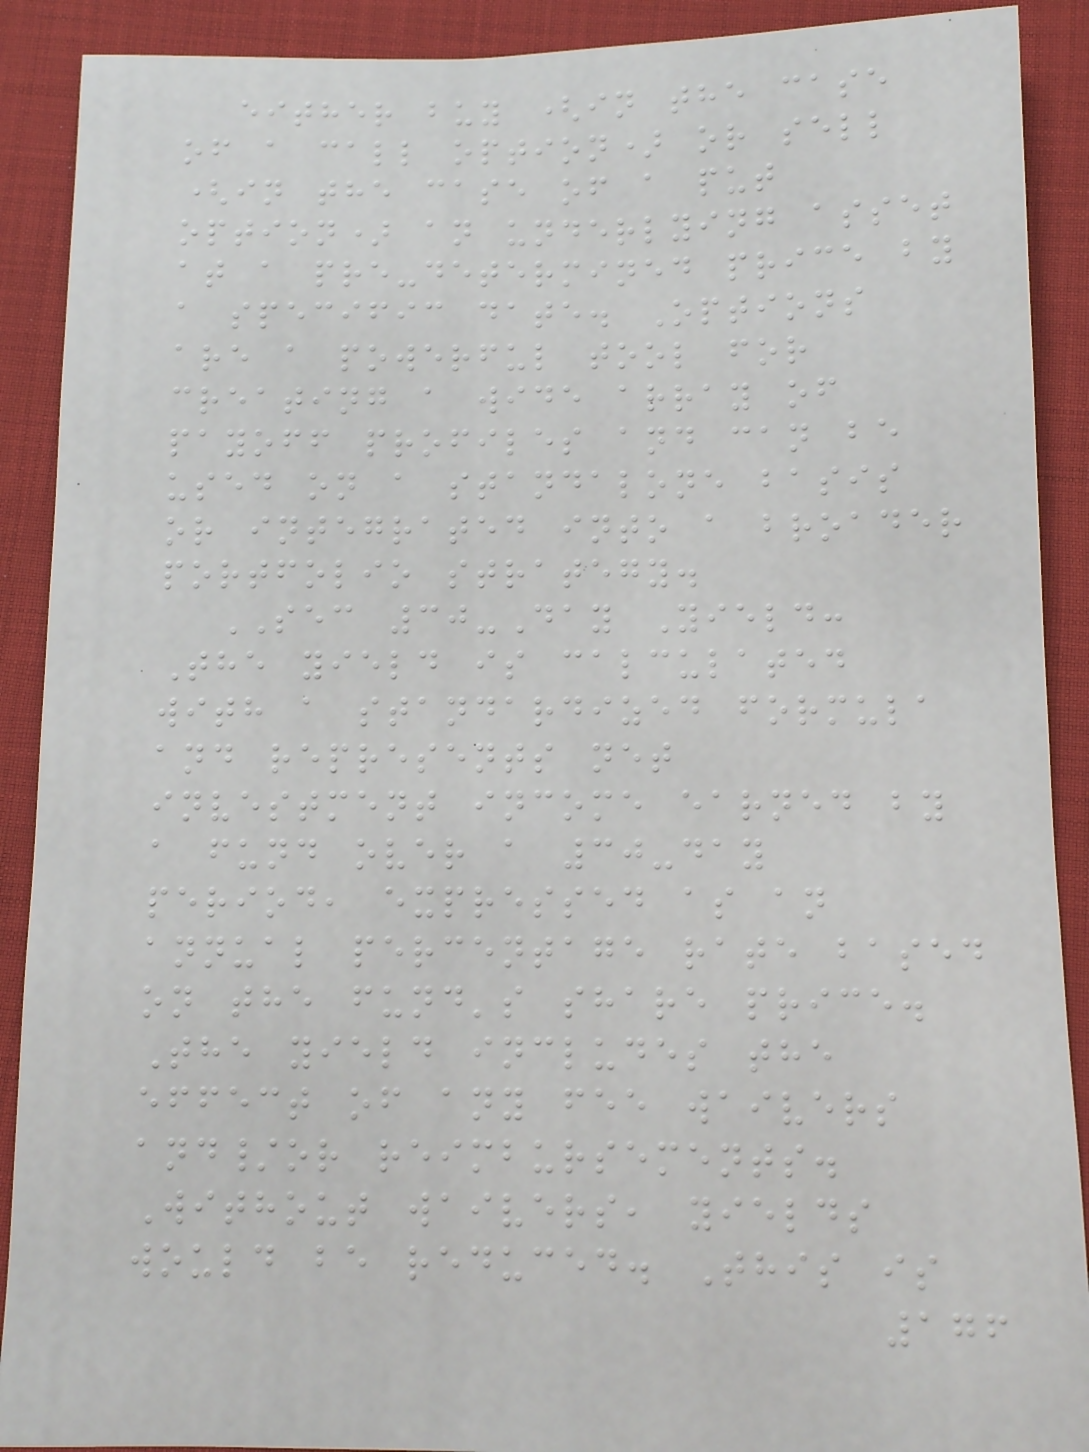either buy (in the case
of a call option) or sell
(in the case of a put
option) an underlying asset
at a pre-determined price by
a specific date. Options
are a powerful tool for
creating a wide array of
payoff profiles and can be
used on a standalone basis
or integrated into a broader
portfolio strategy.
SEC 30-Day Yield:
The yield is calculated
with a standardized formula
and represents net
investment income earned by
a fund over a 30-day
period, expressed as an
annual percentage rate based
on the fund's share price.
The yield includes the
effect of any fee waivers
and/or reimbursements.
Without waivers, yields
would be reduced. This is
176
